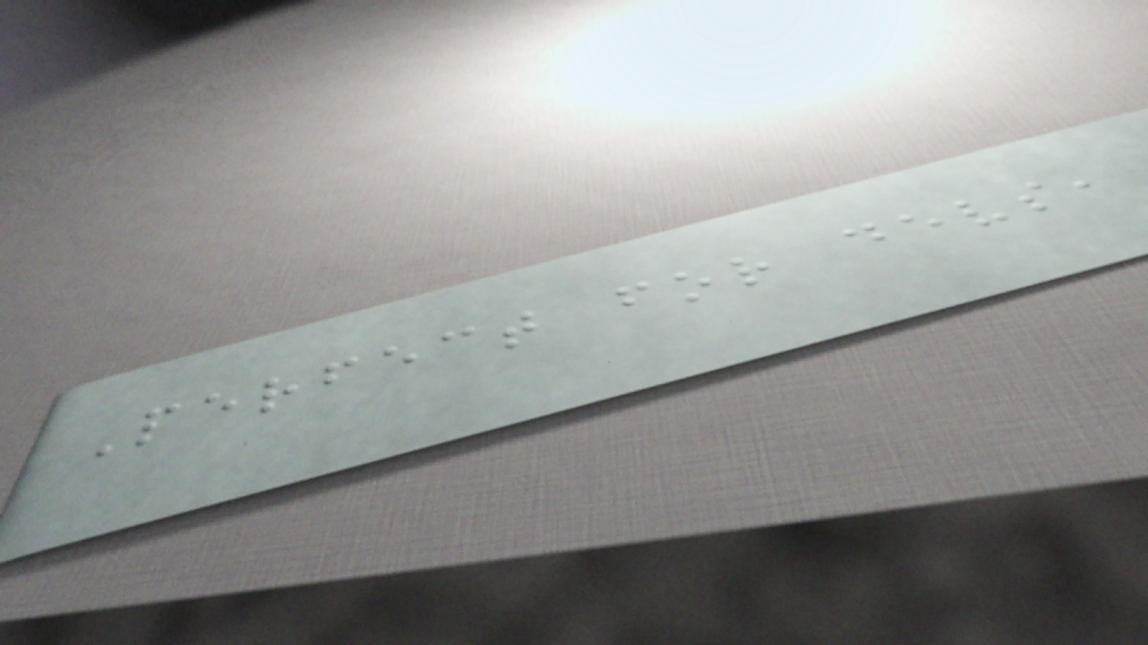Perfect for devs,
